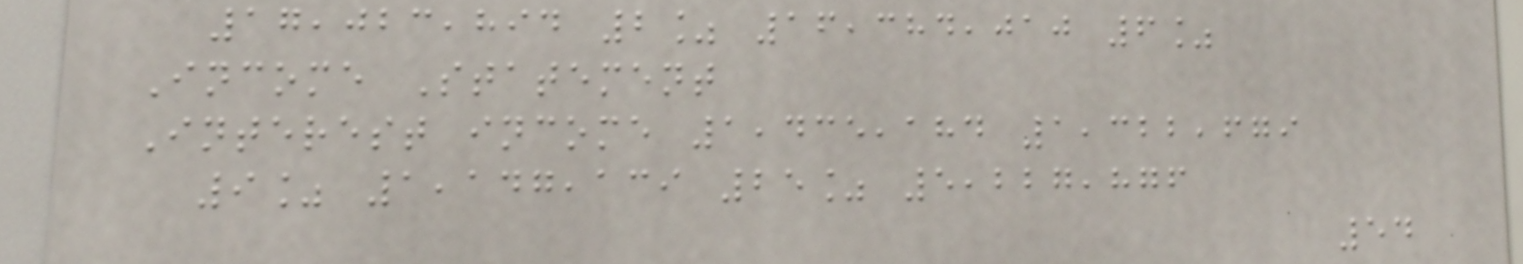17,023,894 2% 16,384,010 6%
Income Statement
Interest income 1,435,184 1,322,679
9% 1,147,139 25% 5,227,876
54
